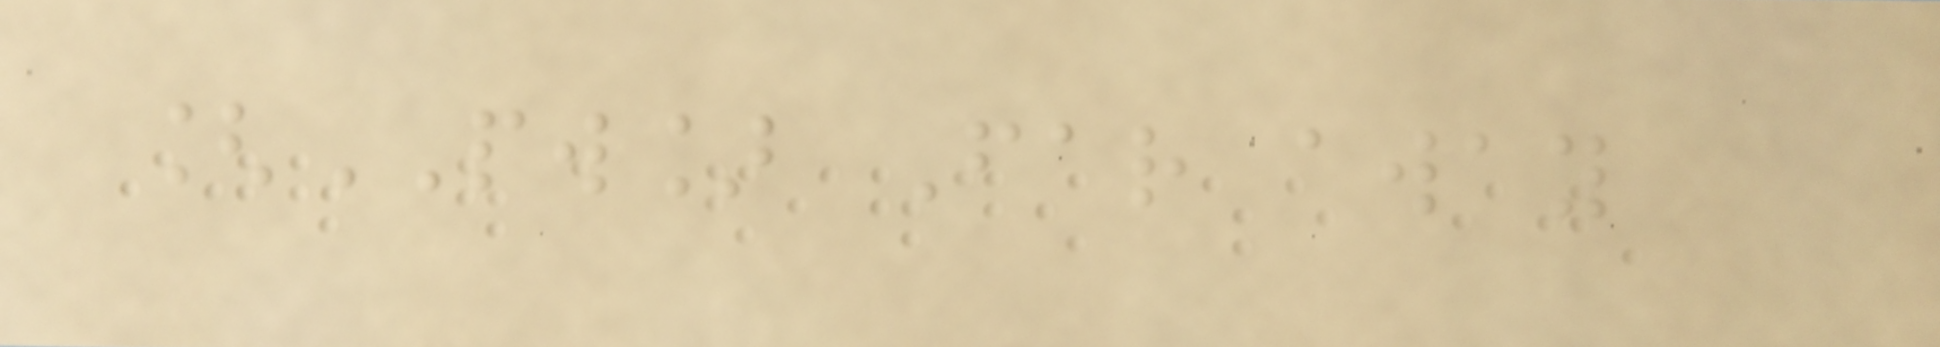[PW] Far away
